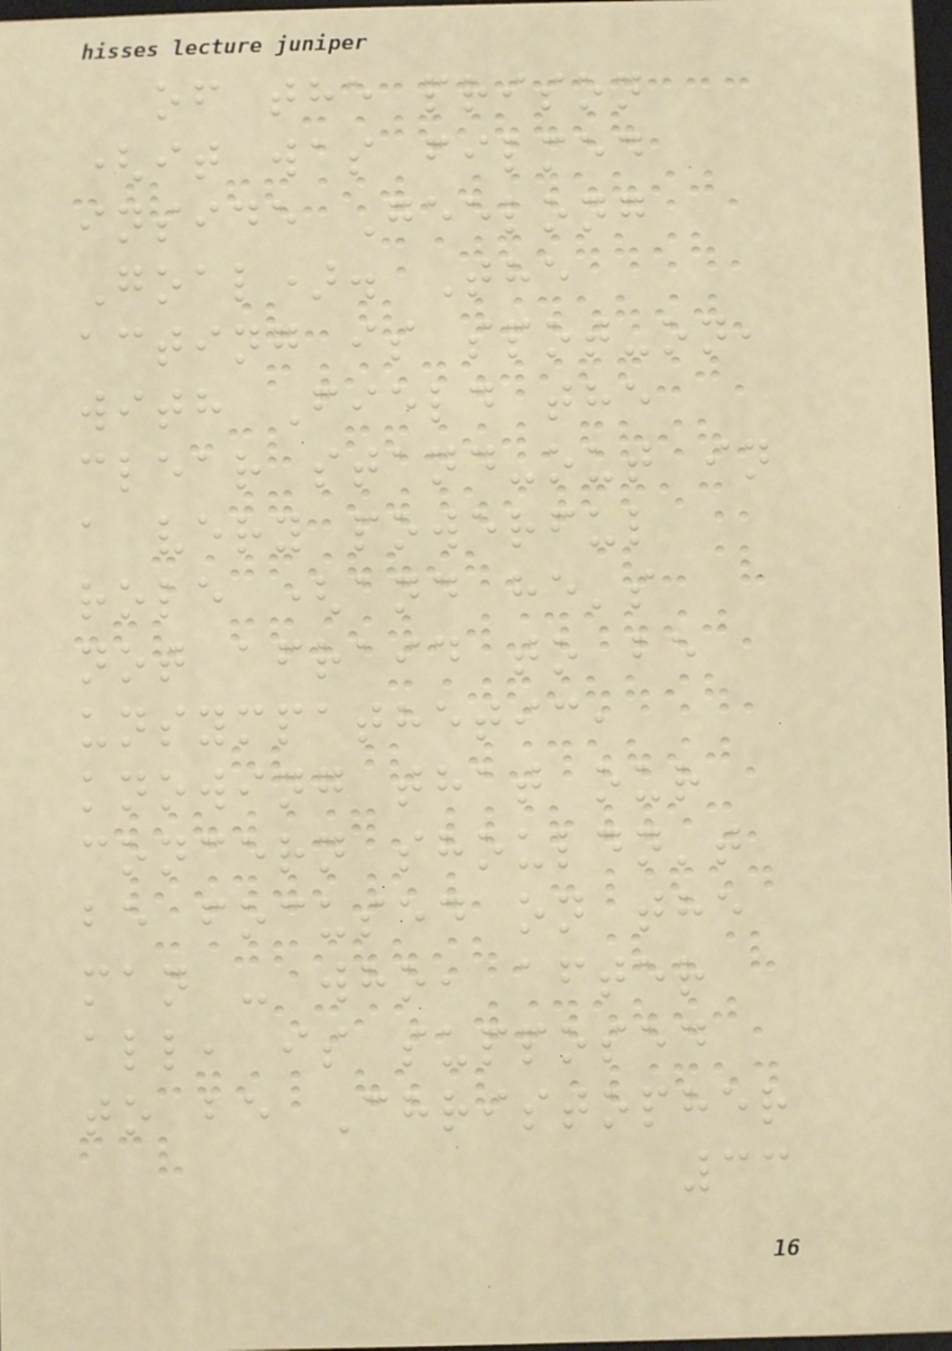of the prison
(it was filmed
inside Geelong
Goal). The
acting is spot-on,
with Field the
clear stand-out in
a very powerful
role (and he's
not afraid to be
unsympathetic,
knowing that our
concern shouldn't
be focused on the
man - who, after
all, is supposed
to be Christopher
33
